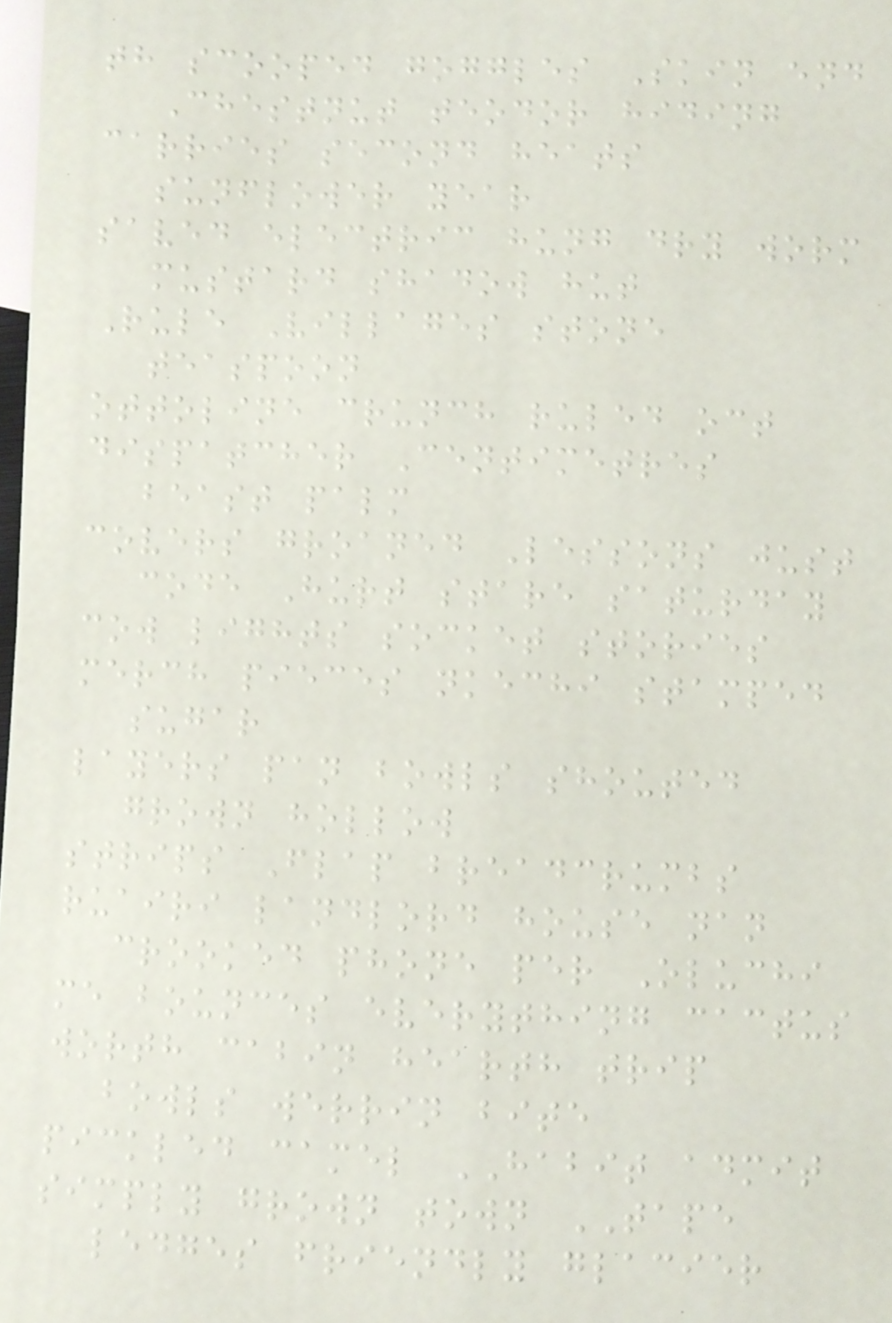th scooped goggles Skin end
Chestnut teodor hiding
carries second heats
sunflower year
saved electric hung dry worm
mustard shadow hut
Rule Villages stone
teaspoon
ottoline crunch ruled oct
dispatcher Centimetres
beast palm
covers groaned Lessons just
code Hurt stare saturday
cow lights socket stories
merch pieces nkechi stamped
sugar
layers pan bowls shouted
grown hollow
strips Flap breadcrumbs
ruairi landlord house nan
crooked phone per Oluchi
me bounces everything cactus
worth cabin hearth trip
bowls werrin bite
pickled camel HABIT admit
simply grown town TAPE
ledges friendly glacier
